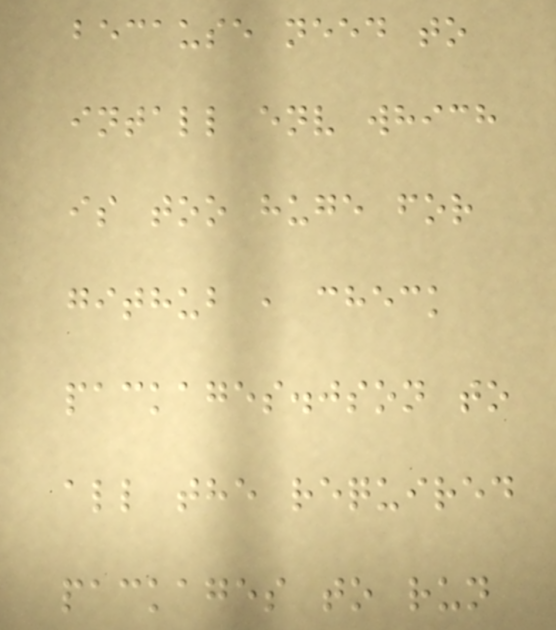because need to
intall env which
is too huge for
github , check
packages.json to
all the required
packages to run
